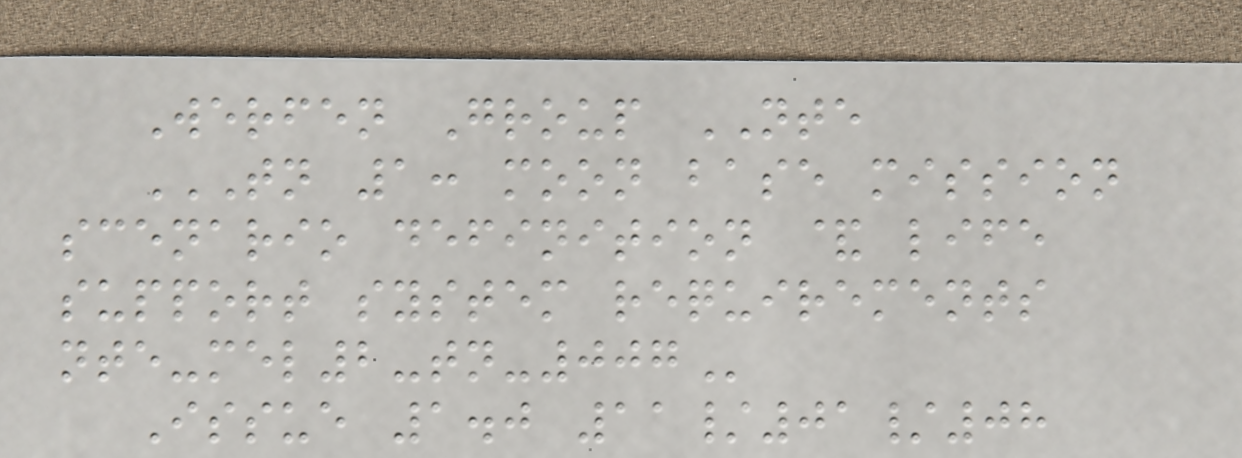Werfen Group NTE
TN 1: MOON BASE MISSION
SCENARIO DEFINITION & LIFE
SUPPORT SYSTEM REQUIREMENTS
NTE-MEL2-TN-007
Issue 1.0 11/01/08
